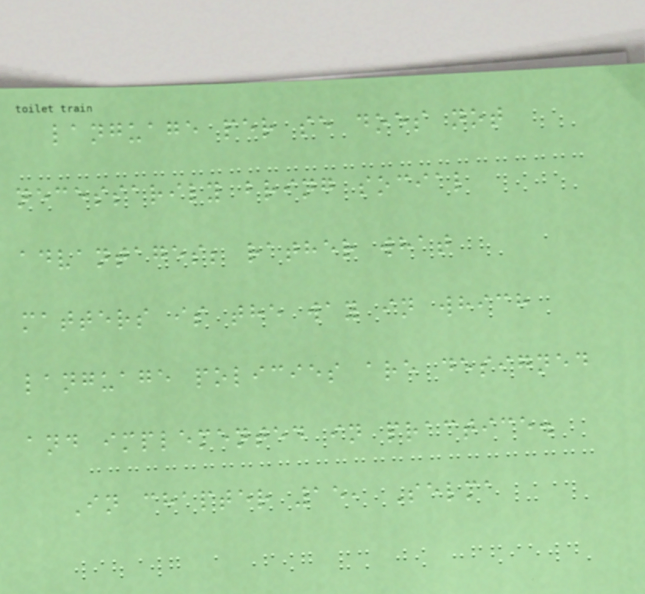language per se does not
necessarily bring social
advantages; rather what
matters is the way in which
language policies are designed
and implemented in practice.
In chapter 15, Selma
